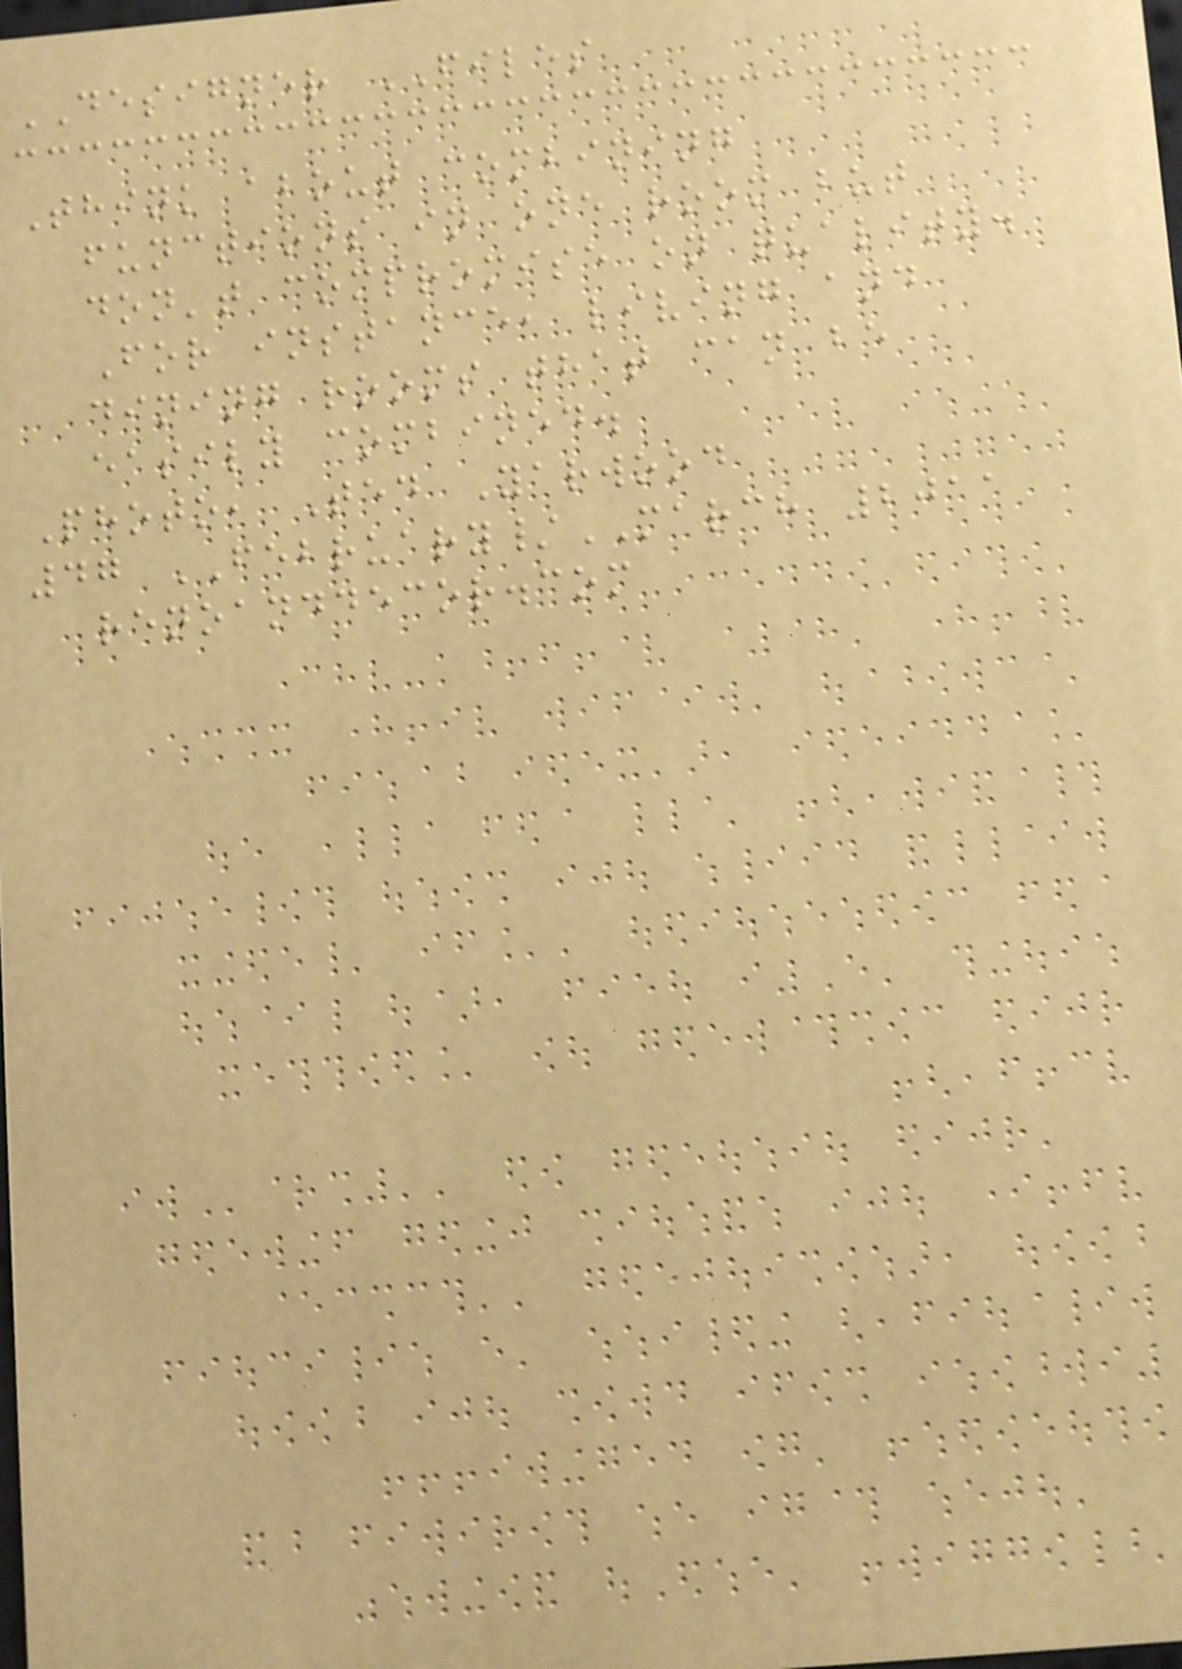DESIGNER FILES
Think about combining
functions in one room but
don't compromise on quality.
For instance, living and
dining rooms that can be
easily combined.
Photo, Ted Yarwood
47 FEBRUARY/MARCH 2011
renoanddecor.com
